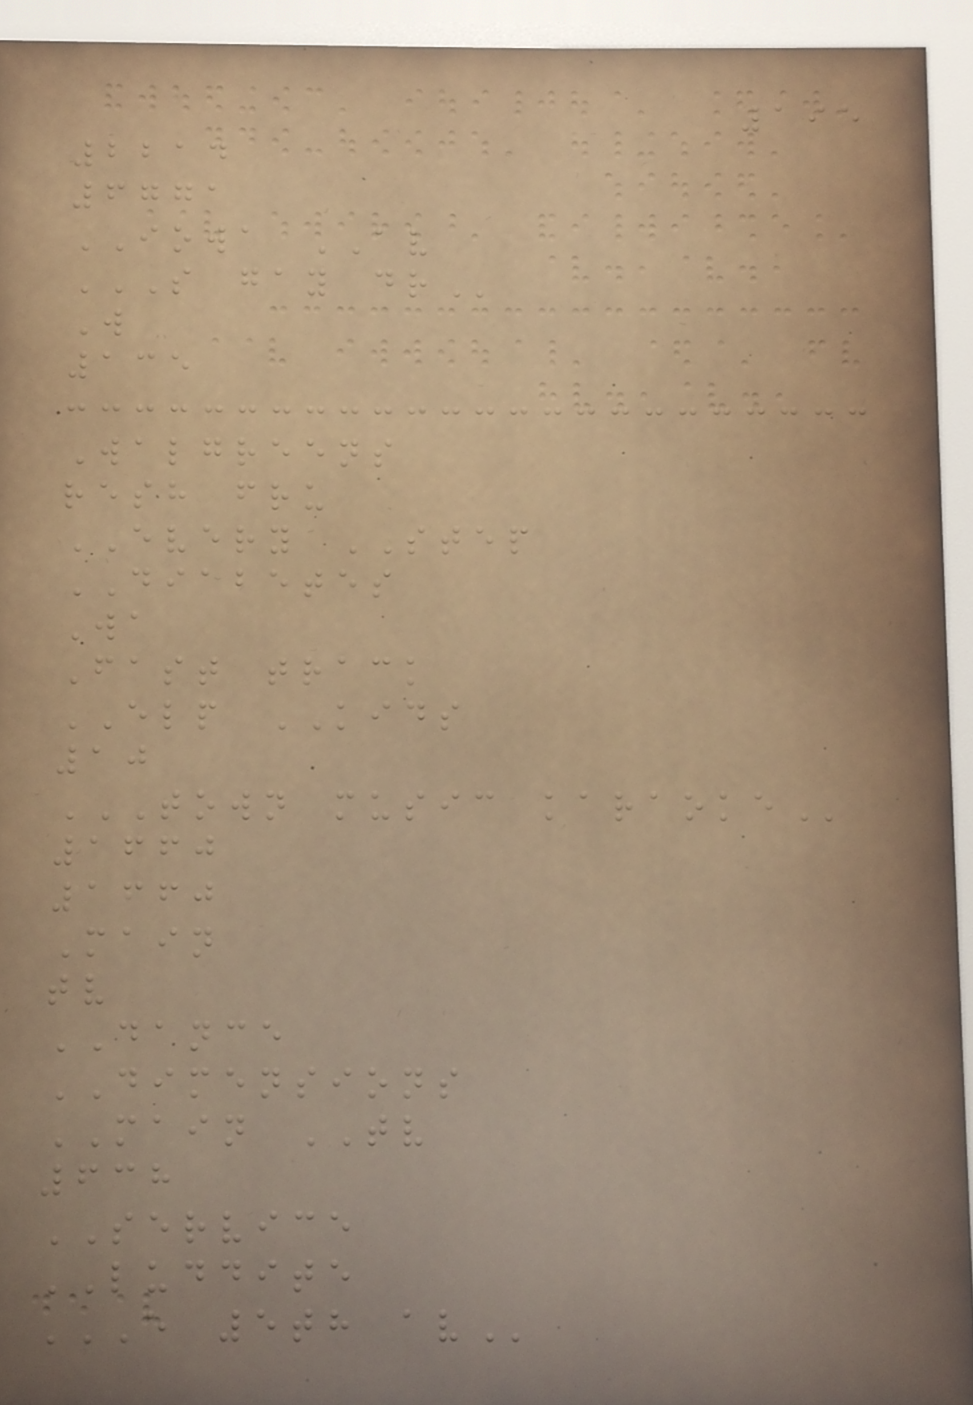195
2214
6771
IOWA AV
S GAY DR
W
135
Walgreens
resh fru
EVERY STEP
DIABETES
Wa
Fast track
ELP KIDS
10
TOWN MUSIC KARAOKE
1660
1660
Main
tv
DANCE
DIMENSIONS
MAIN TV
638
SERVICE
LUDDITE
E 5TH AV
